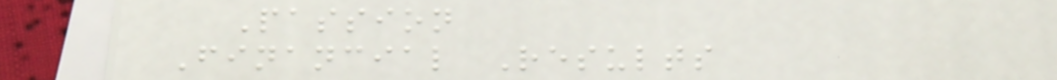Passion
Financial Results
